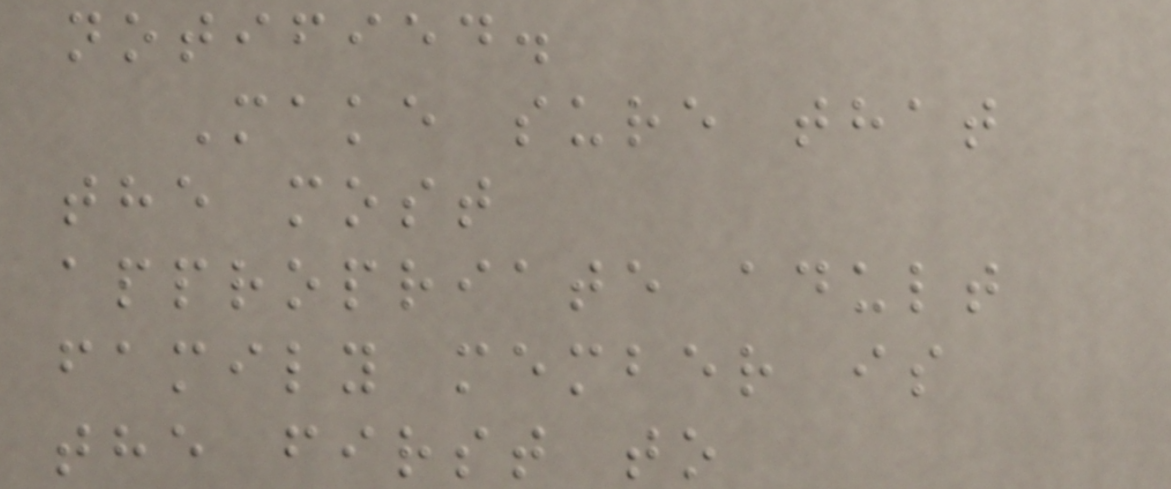notified.
Make sure that
the most
appropriate adult
family member is
the first to
